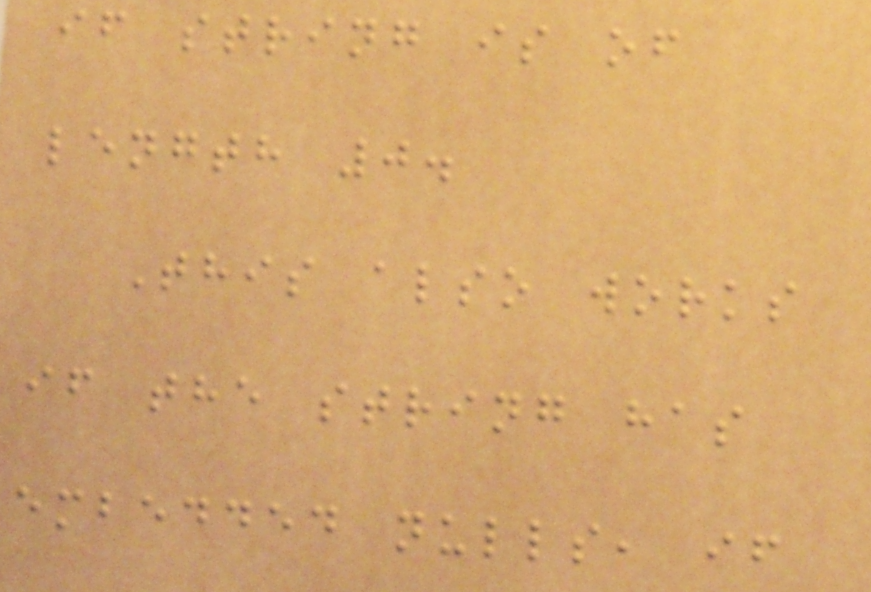if string is of
length 0.
This also works
if the string has
embedded nulls, if
